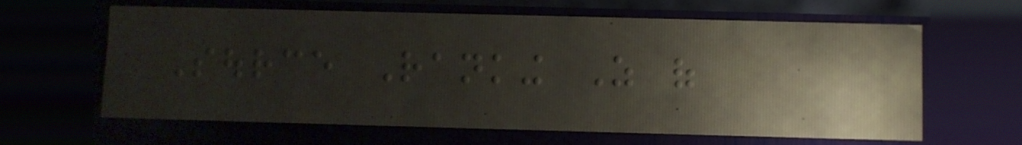Source Ranking As of
